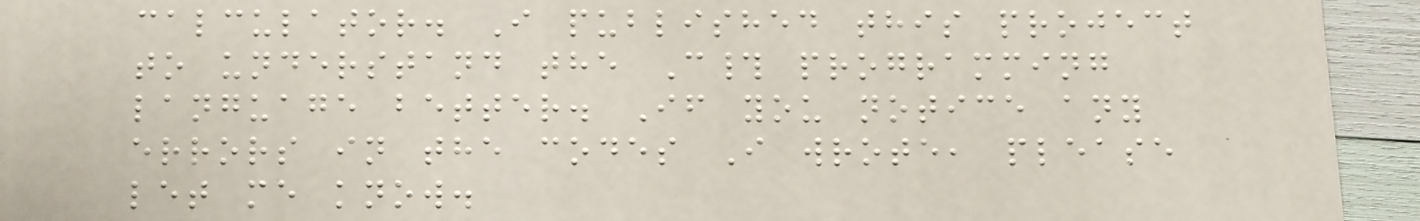calculator. I published this project
to understand the C# programming
language better. If you notice any
errors in the codes I wrote, please
let me know.
